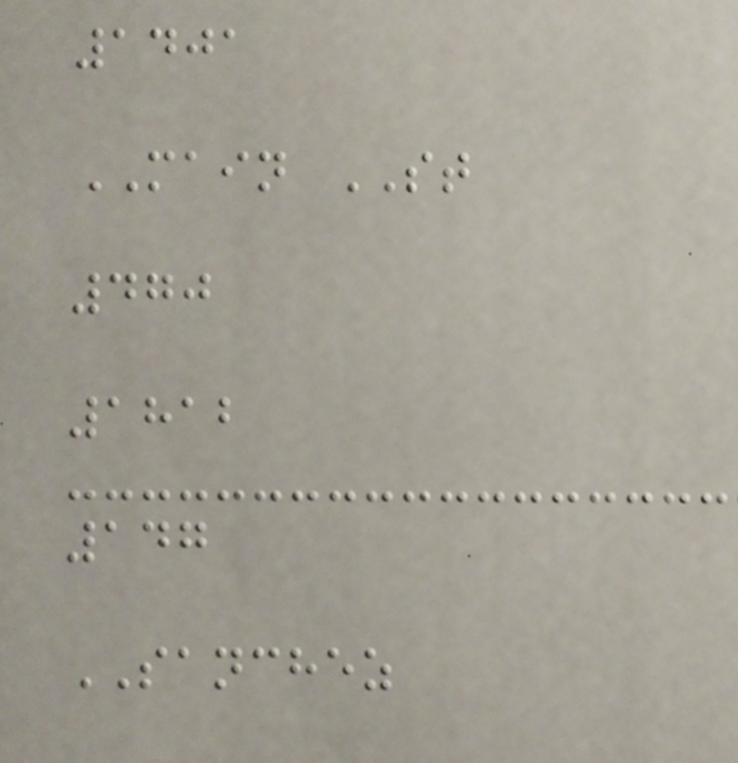1401
MAIN ST
470
1812
147
SANCHEZ
